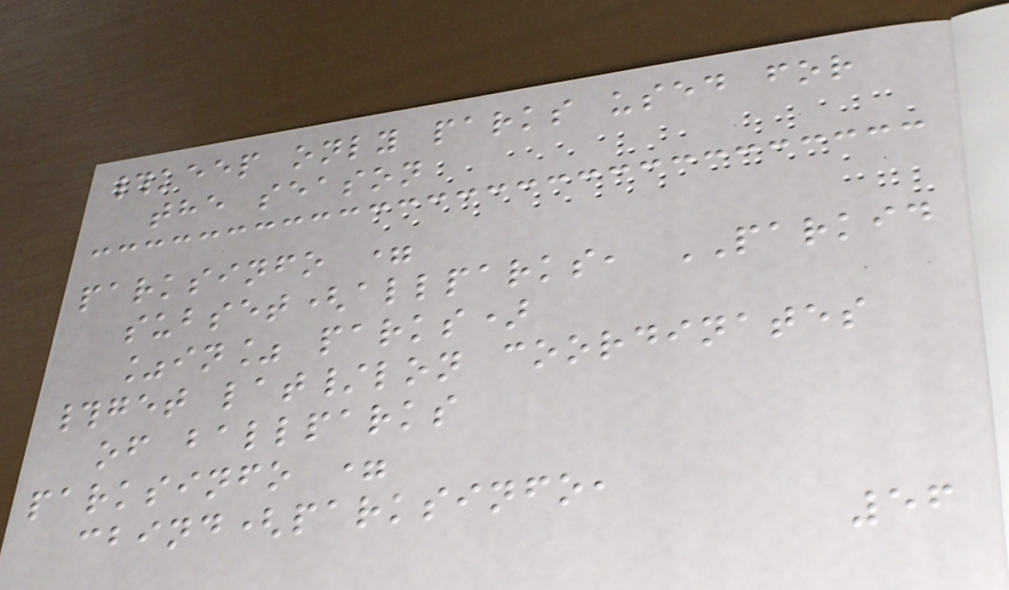#keep only parks used for
the season
parksinfo =
subset(allparks, PARKID
%in% parks)
#get lat/lon coordinates
of ballparks
parksinfo =
cbind(parksinfo,
56
